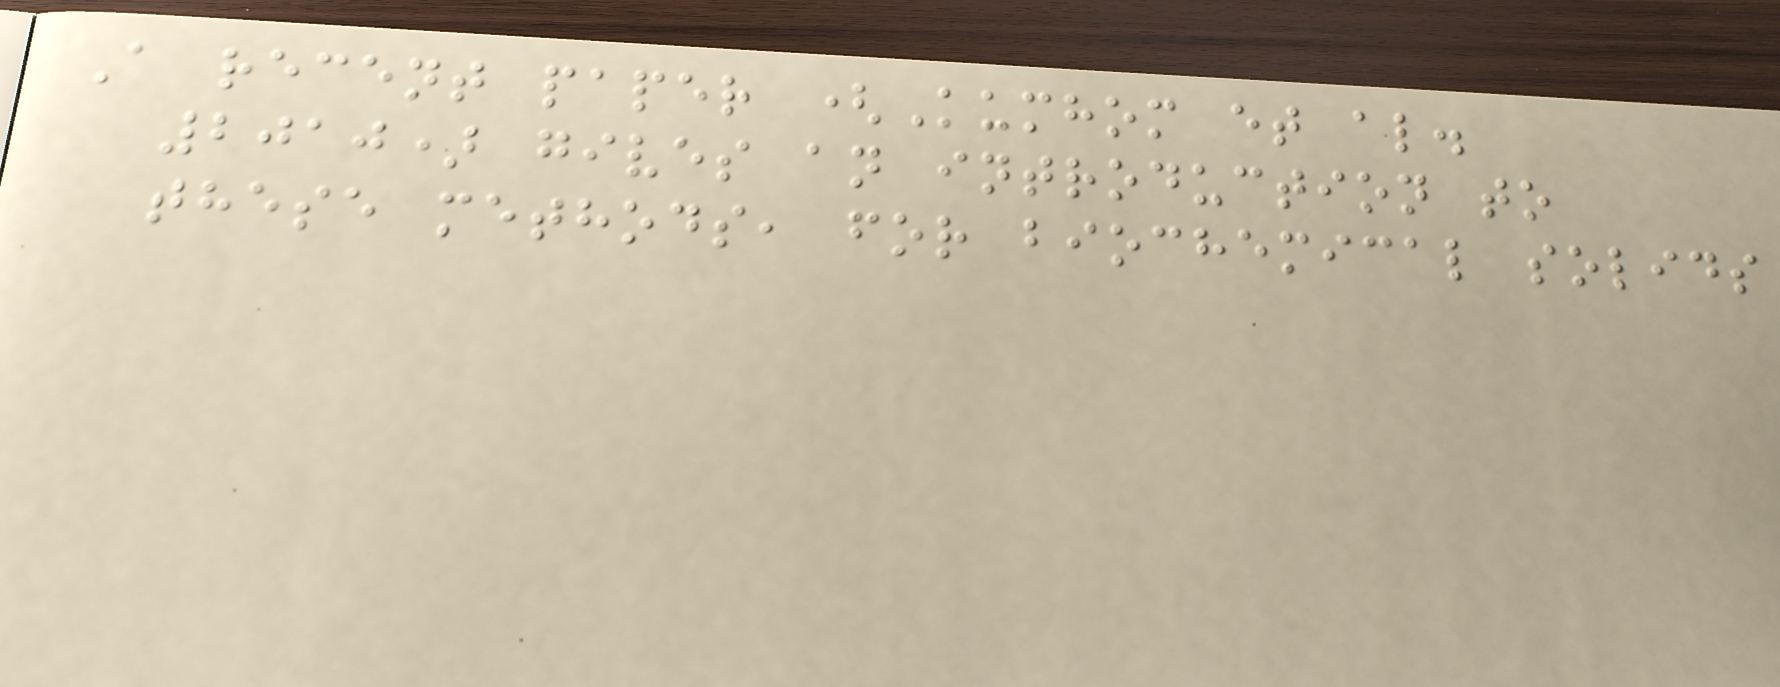A recent paper (Kumhom et al.
2010) gives an introduction to
these methods, for biochemical solids
